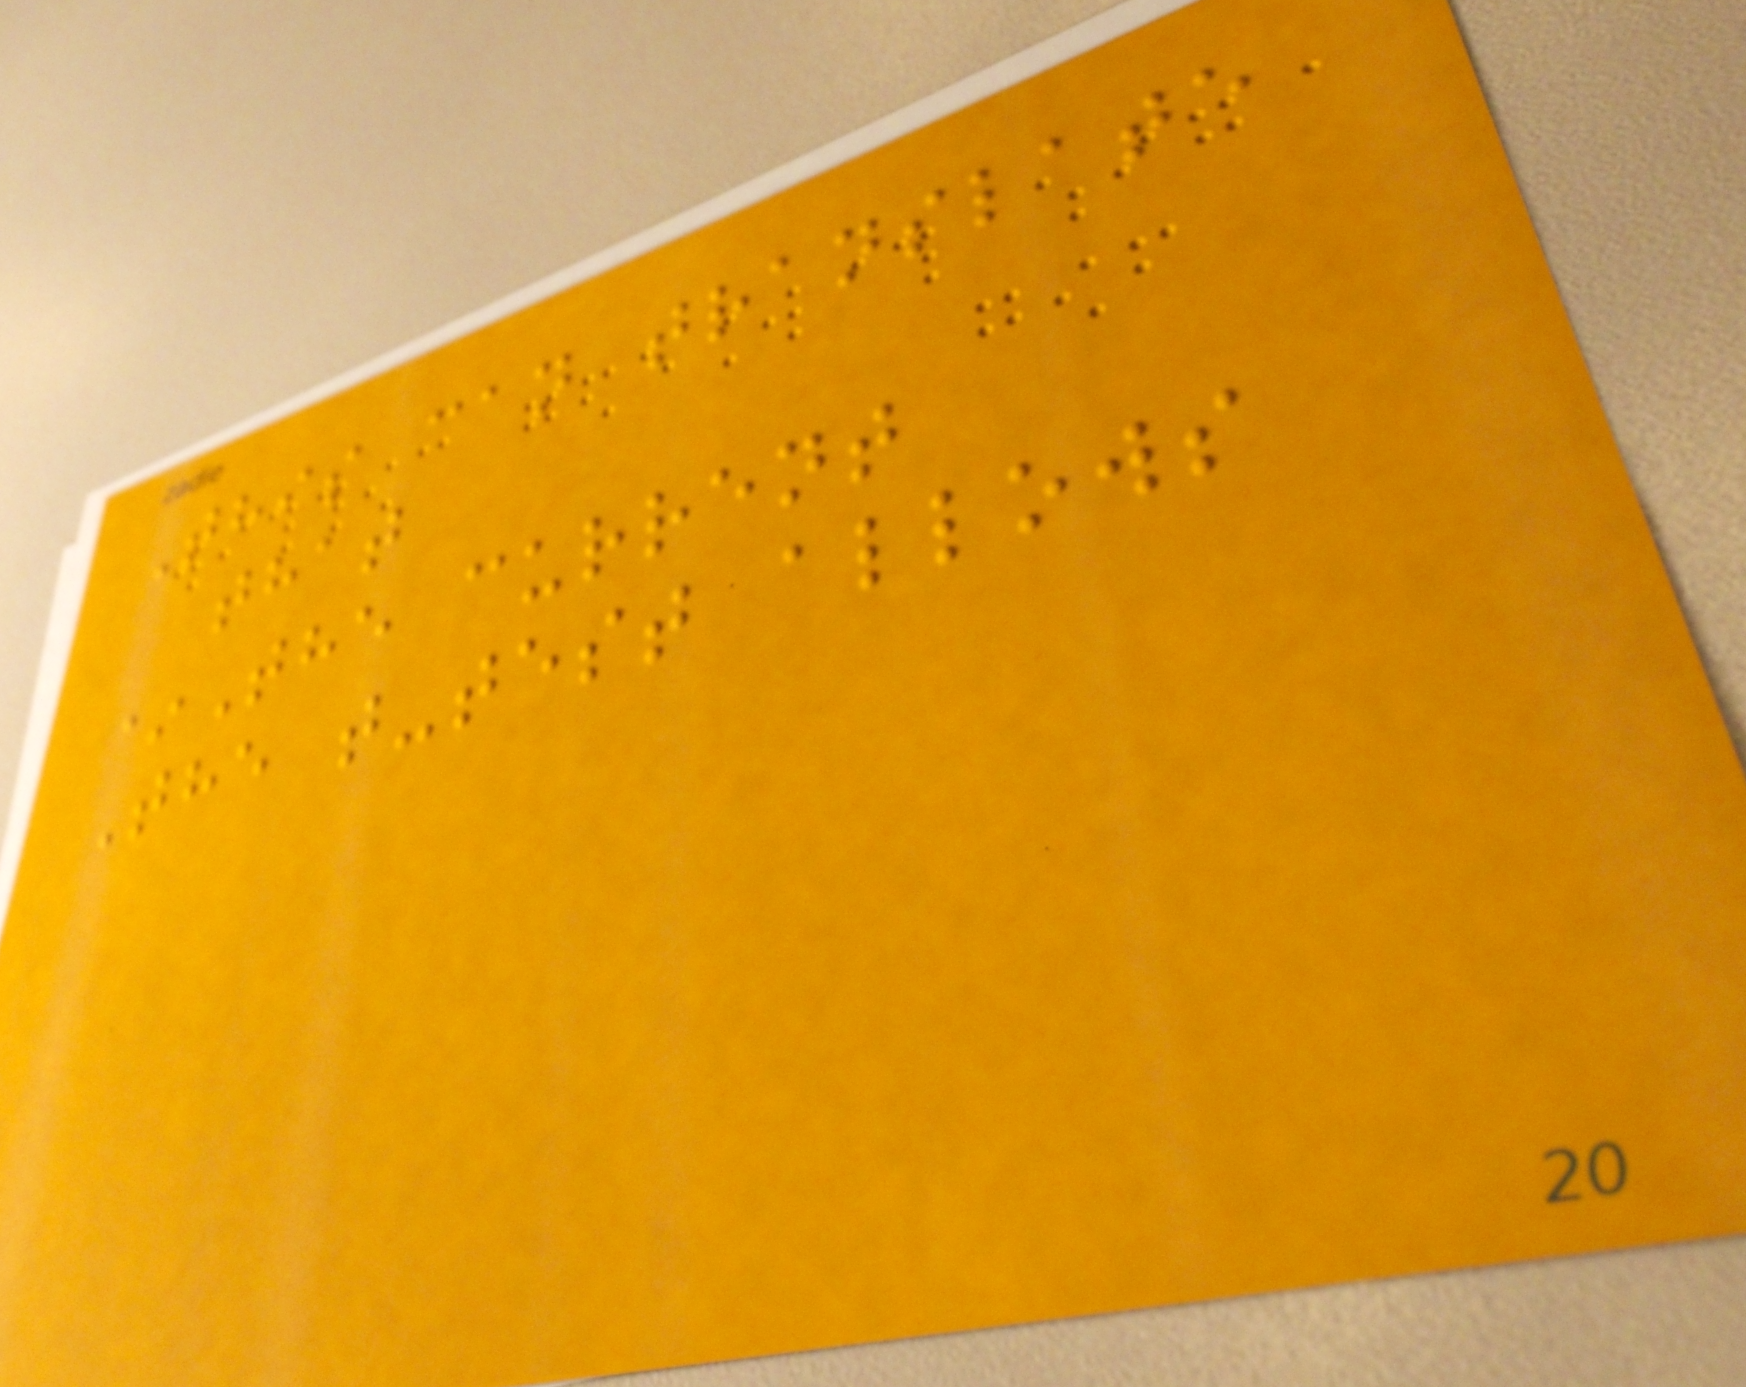This can translate
that
*The current
The t-test allows
